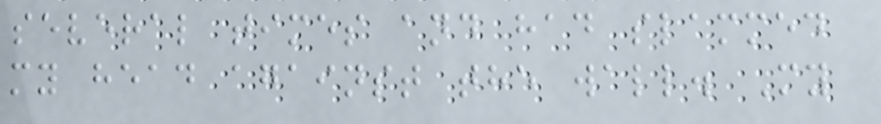several times and had slammed
my head against the wall. My
